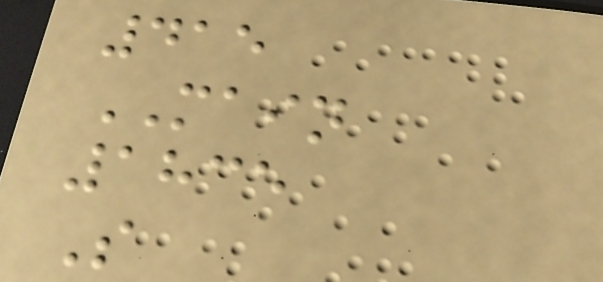415
MAIN
1835
S
